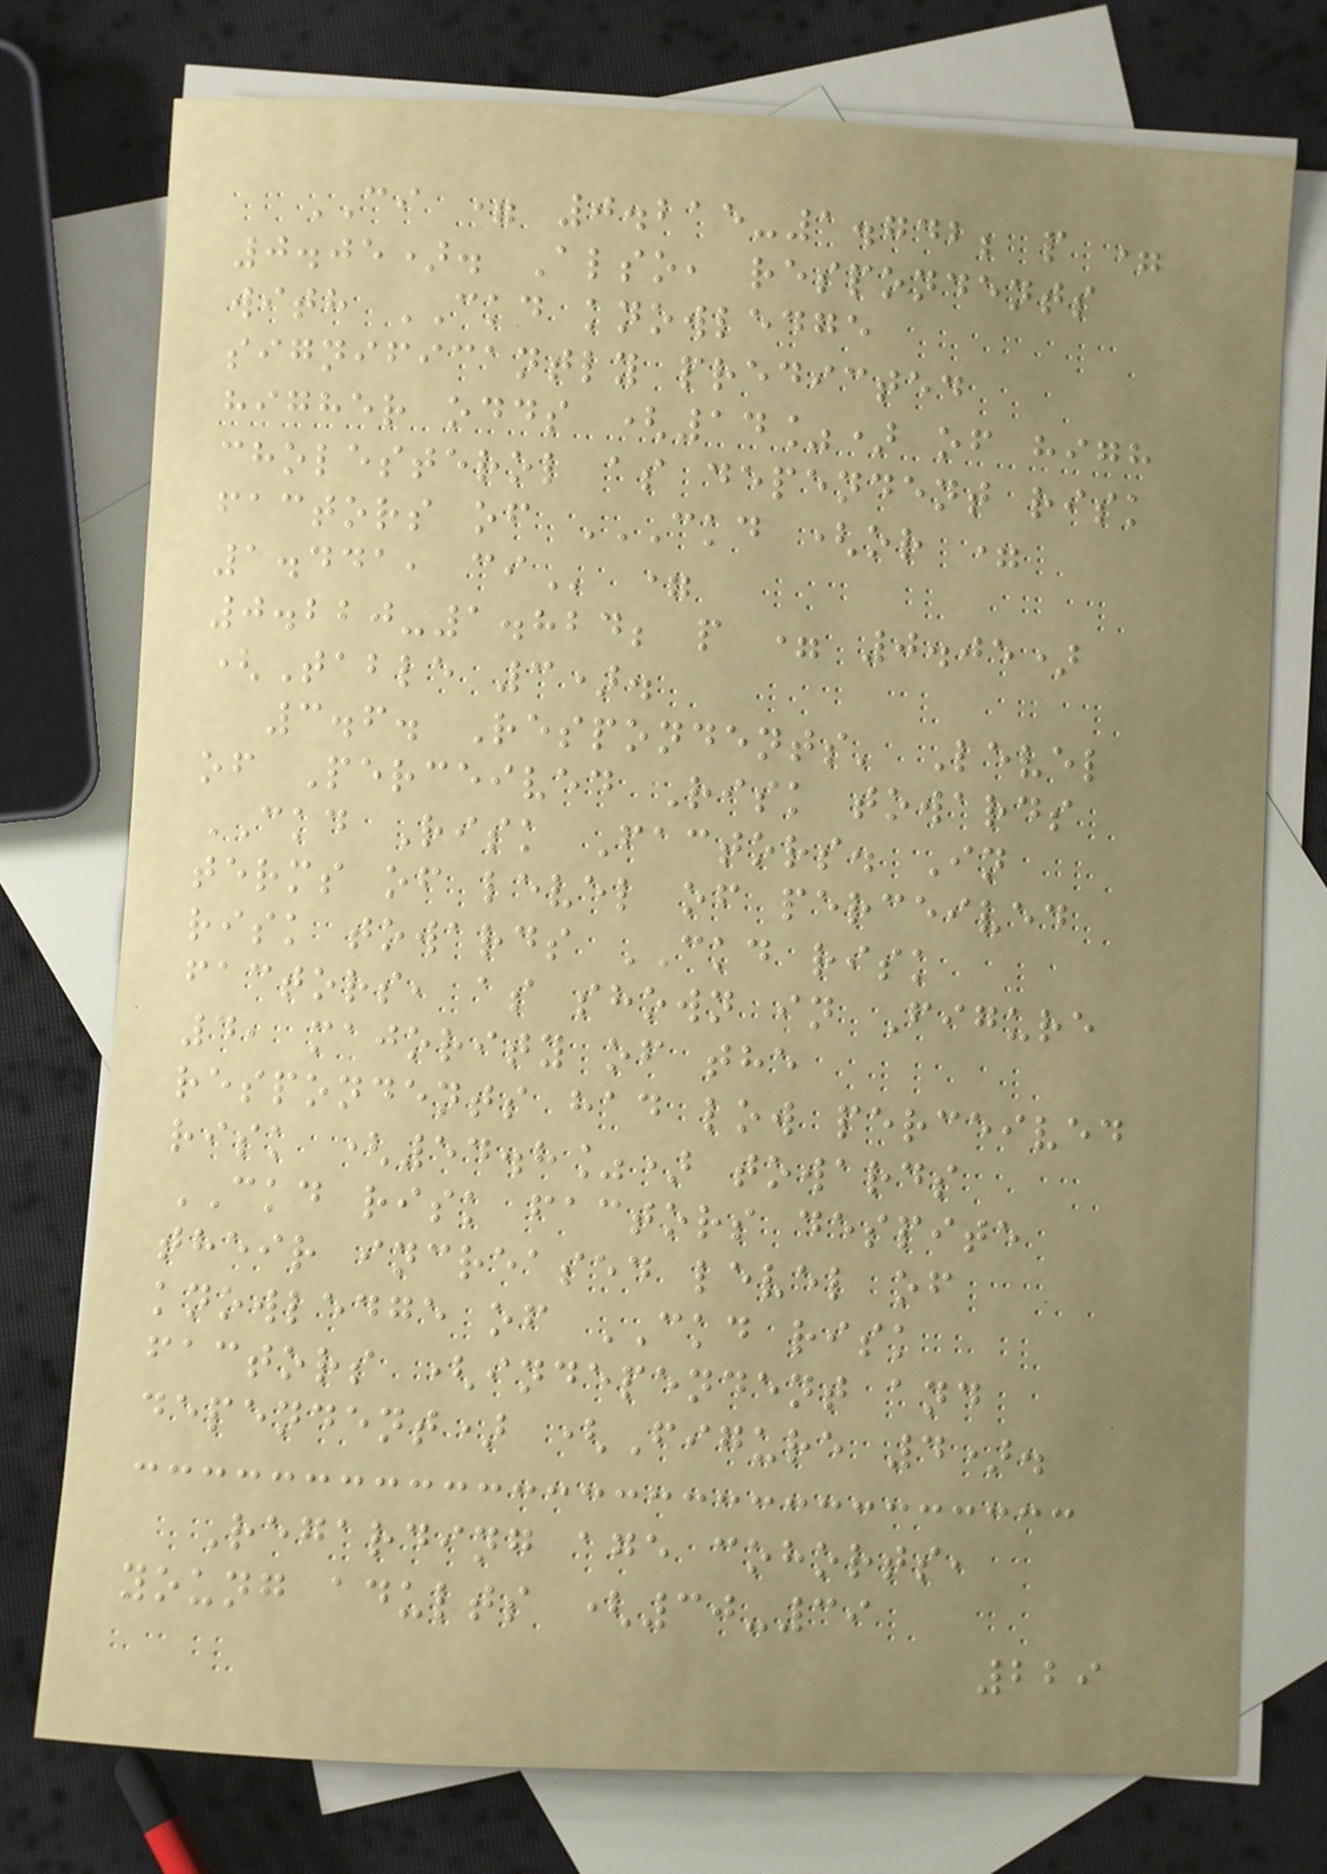CI = 0.215-1.742; p =
0.05). Also, respondents
with CKD knowledge
significantly predicted
higher odds (14%) of high
cholesterol as dependent risk
factors of CKD (OR =
1.441, CI =
0.220-1.824; p = 0.05)
(Table 3).
3.6. Respondents' Level
of Perceived Risk towards
CKD Risk Factors. In
terms of level of perceived
risk towards CKD risk
factors, as shown in Figure
4, majority of the
respondents had low perceived
risk (54.8%) towards
CKD risk factors despite
their increased level of
knowledge of CKD risk
factors (independent and
dependent) (Figure 4).
Regarding age cohorts,
young adults (30-39
229
